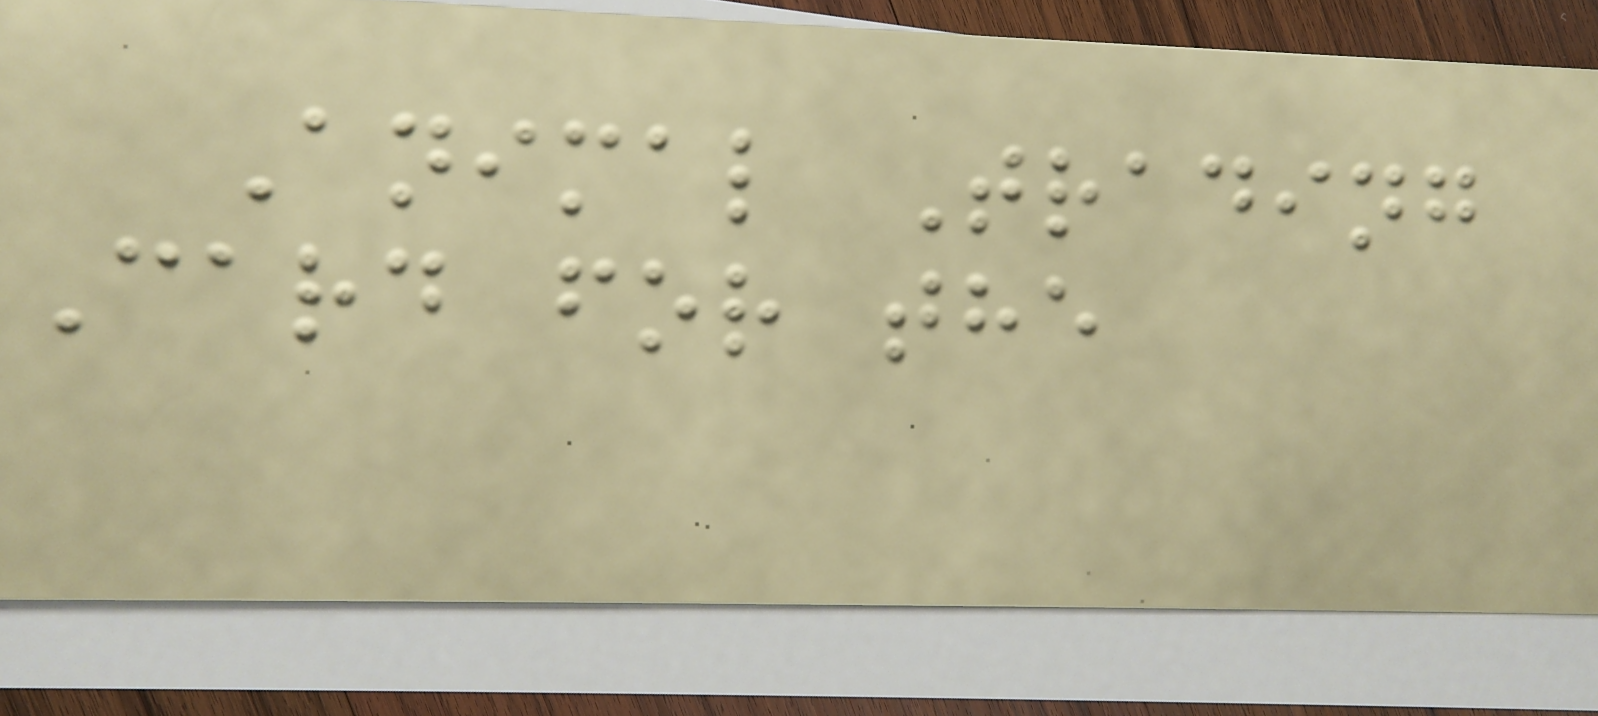Animal Trading
Card for the
